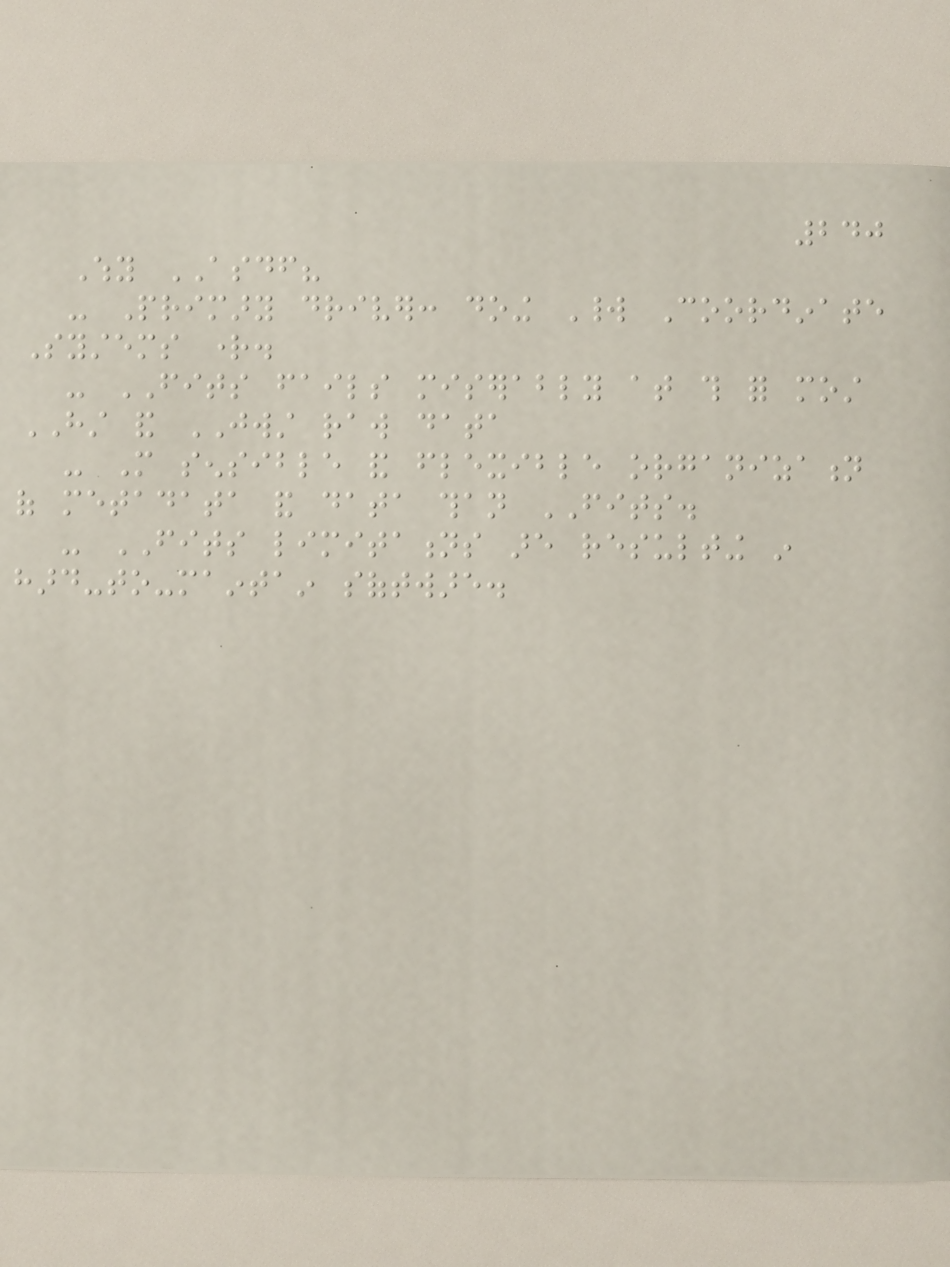240
Why ASDF?
- Primary driver: doing World Coordinate
Systems right.
- FITS fails miserably at this for most
HST and JWST raw data
- More sensible and flexible organization
of metadata and data than FITS.
- FITS limitations are resulting in
hard-to-maintain software.
